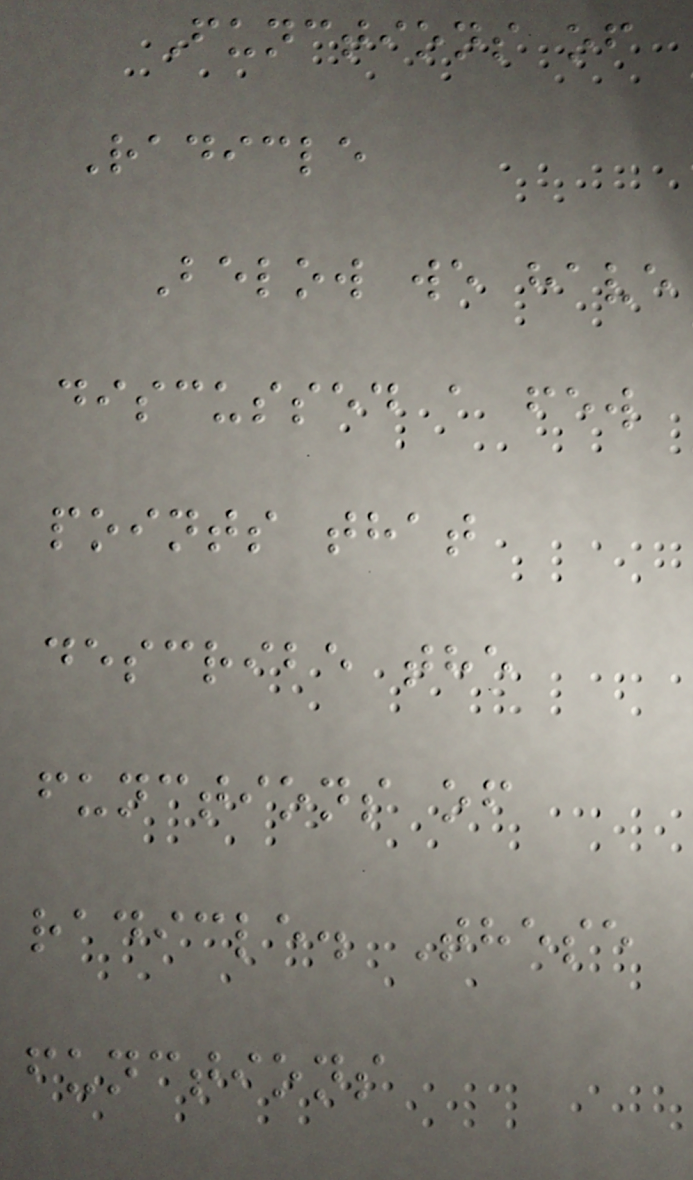Functions of
Radicle
Below we have
discussed a few
points that
describe the
functions of
radicle. These
functions
